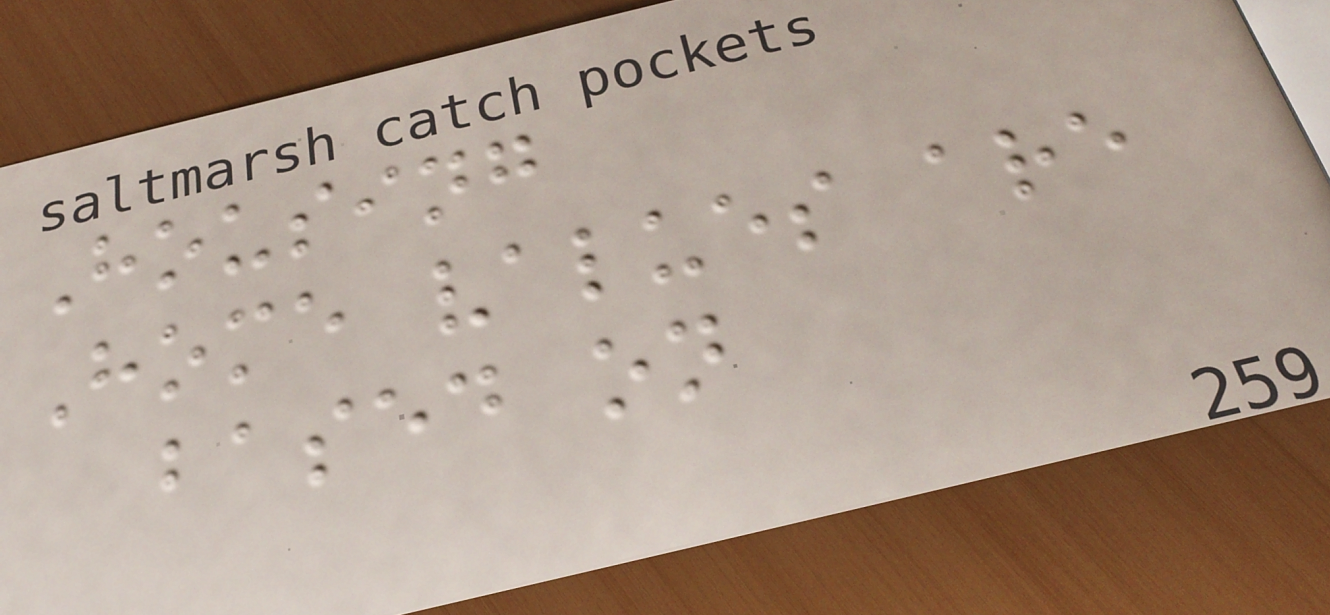Housing
Home values are
based on
